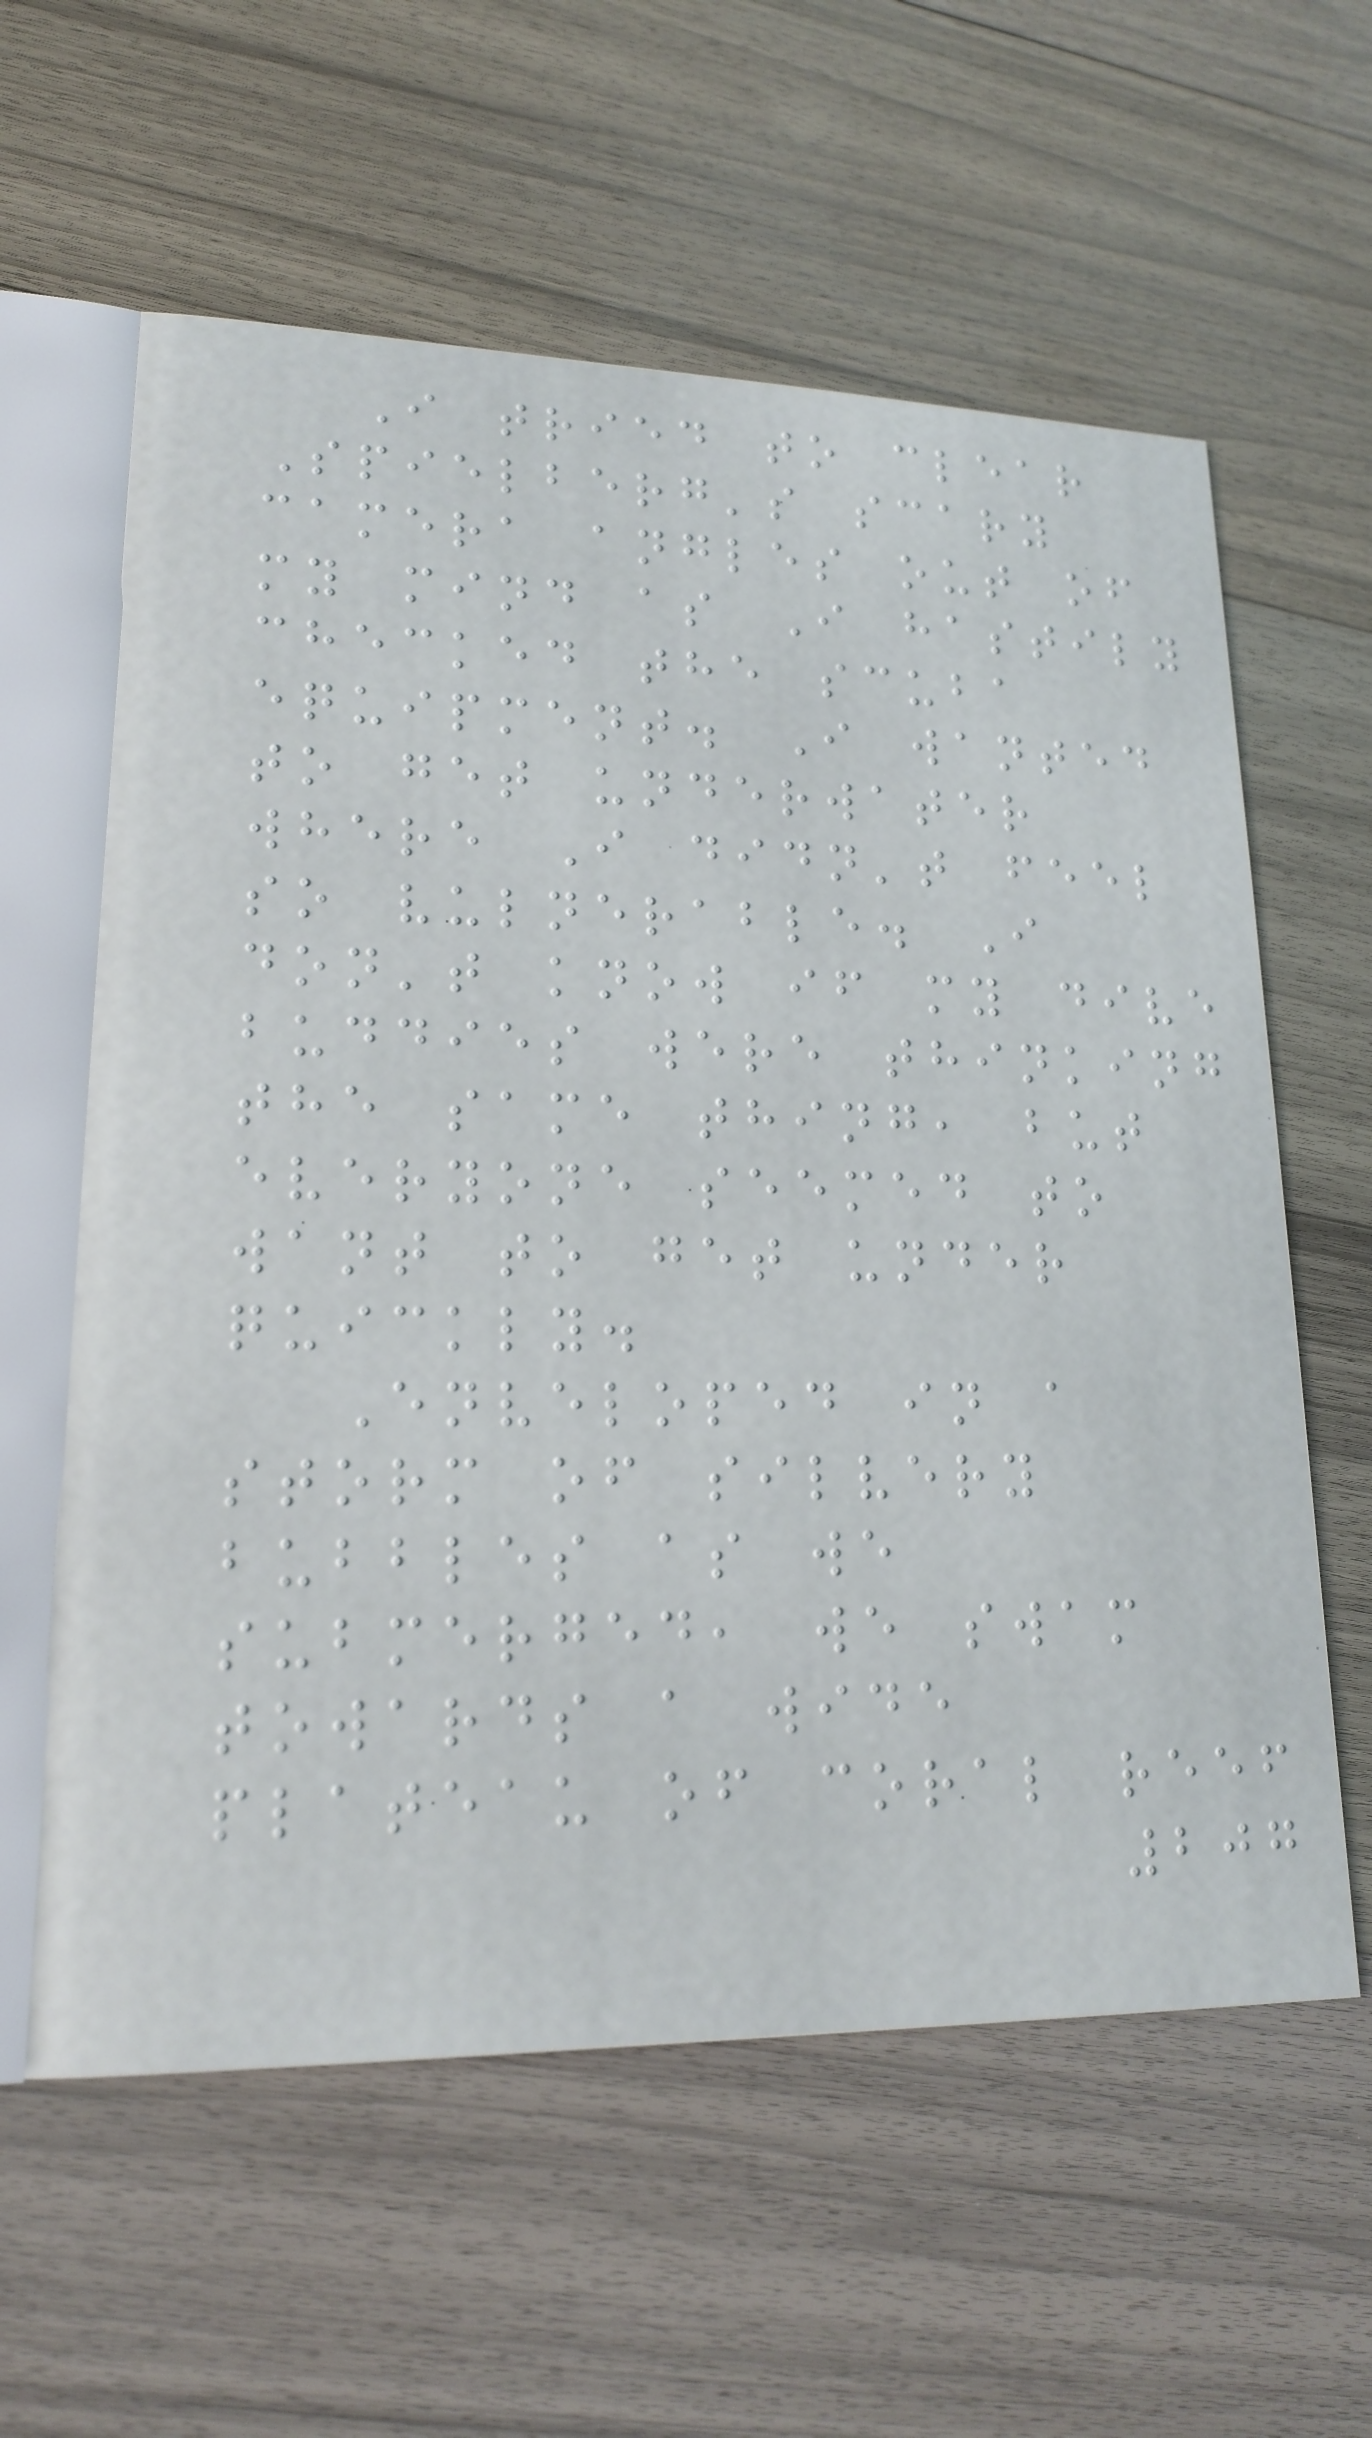I tried to clear
Spielberg's scary
camera angles out of
my mind as I hastily
checked the scuba
equipment. I wanted
to get underwater
where I didn't feel
so vulnerable. I
don't know if my dive
buddies were thinking
the same thing, but
everyone seemed to
want to get under
quickly.
Enveloped in a
storm of silvery
bubbles as we
submerged, we swam
towards a wide
plateau of coral reef
207
